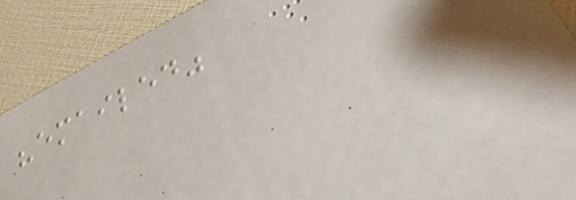"emailed"
